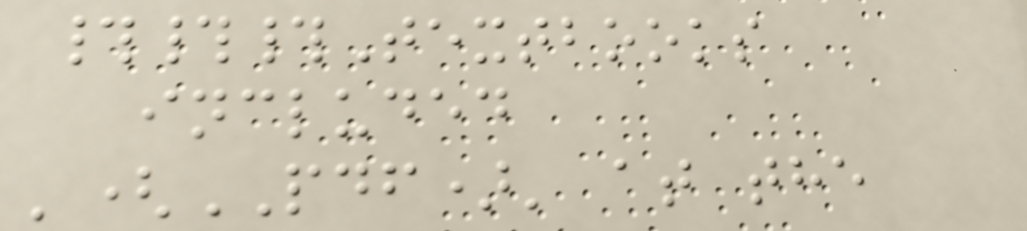###Textbooks
included
'(PDF)' at the
